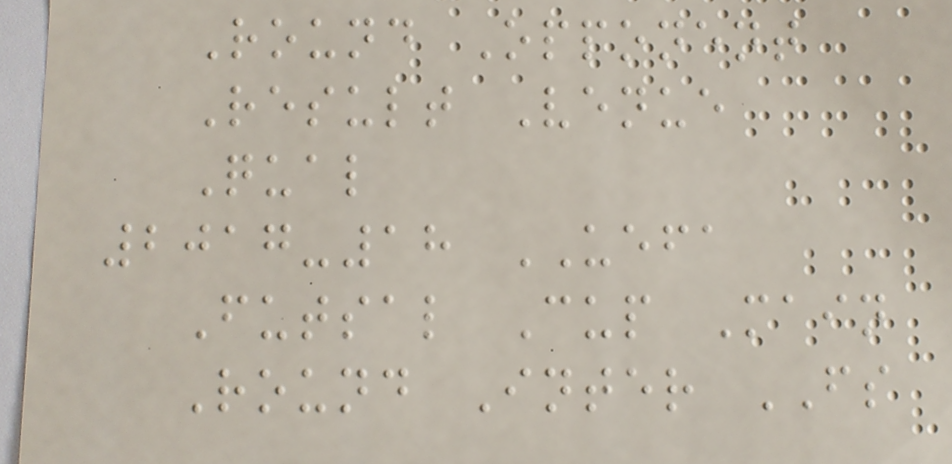Round Opponent
Result Venue
Qual
2017-18 UEFA
Futsal Cup Main
Round Inter FS
